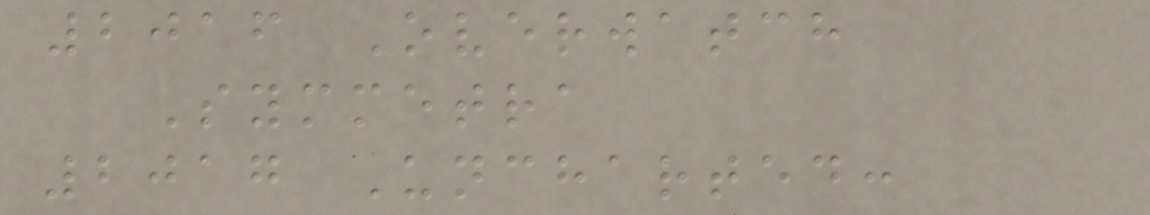2016 Overwatch
Symmetra
2017 Uncharted:
